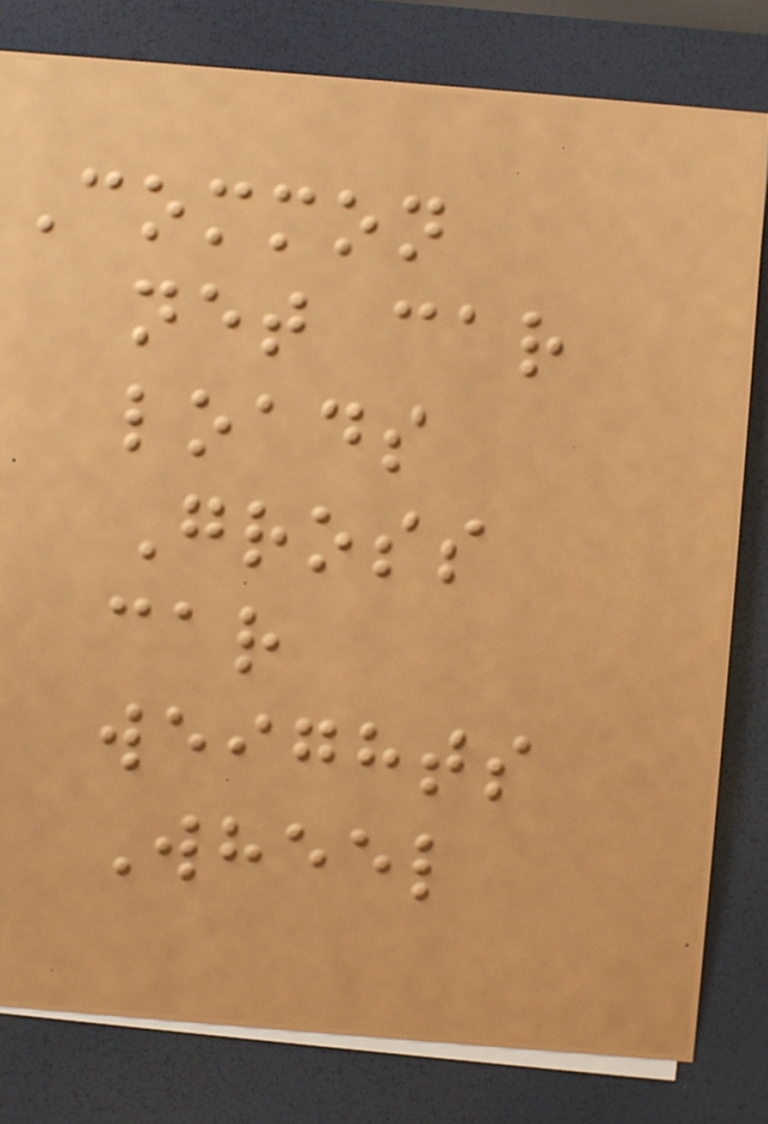Common
net car
loads
Gross
car
weights
Wheel
